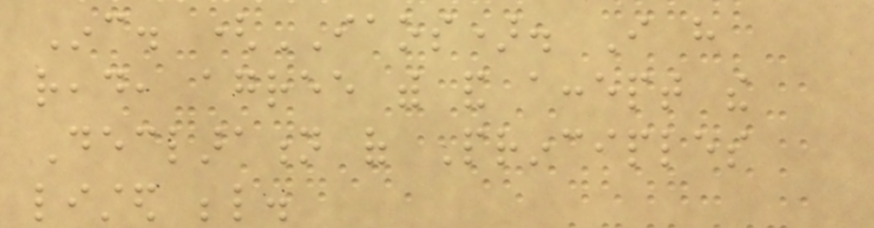Inc. (IAOS). I have
read, agree with and accept the
Declaration of Principles
listed below.
